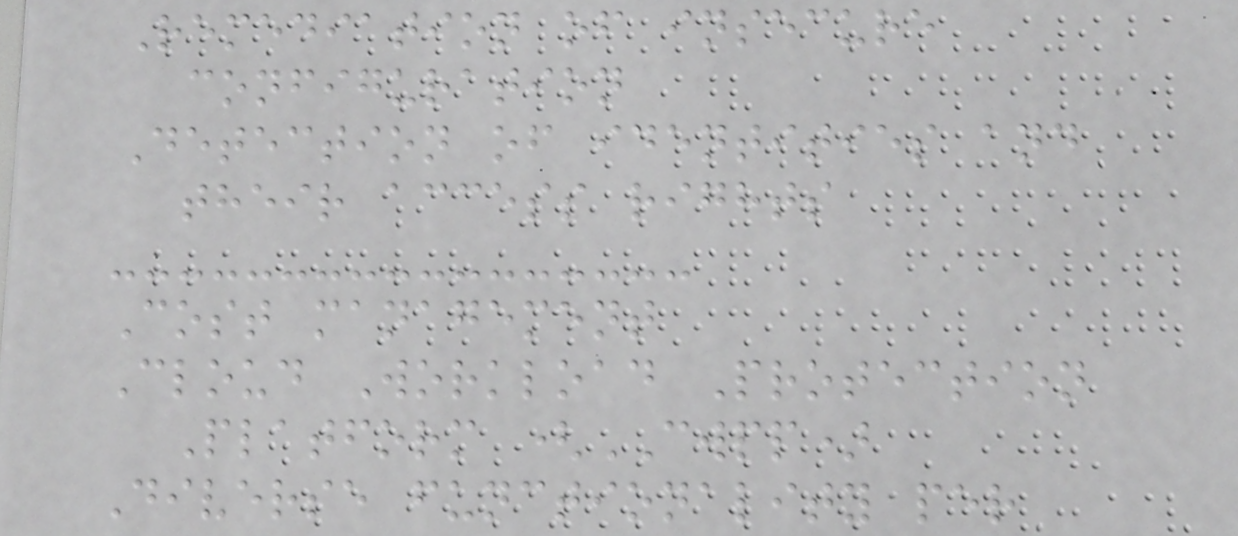Remediation of insecure
configuration
Detection of identities and
their access rights
Cost management
Cloud Workload Protection
Platform (CWPP)
Diverse functionality per
